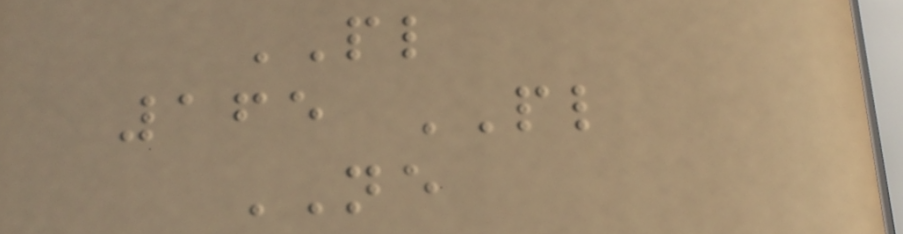PL
165 PL
NE
